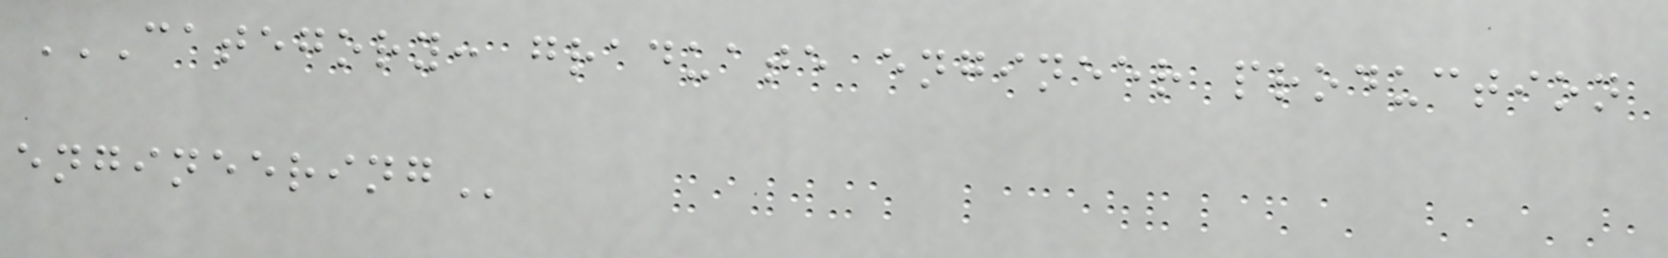CATEGORY: GRADUATE ENGINEER PRODUCTION
ENGINEERING
